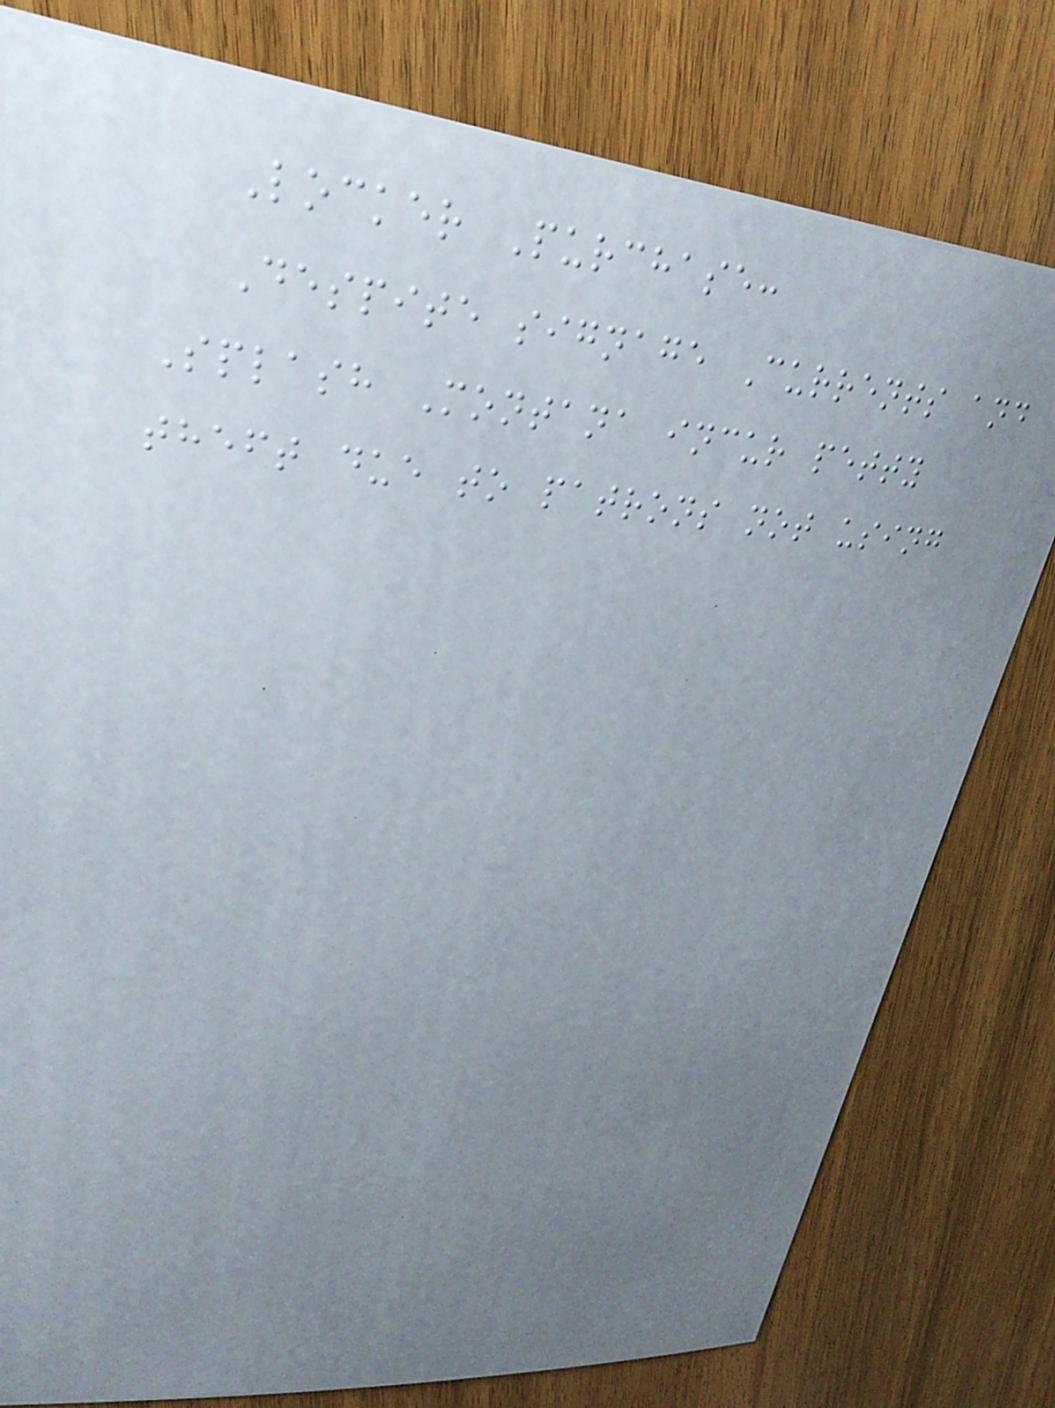Locker Purchase:
Despite signage Currents and
Splash Montana incur petty
theft due to patrons not using
